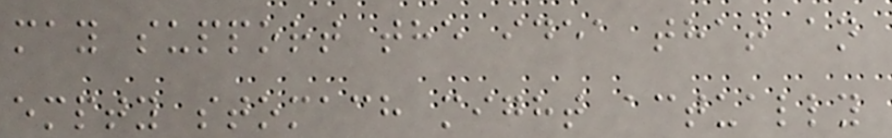may support the idea that an
empty stomach might actually
